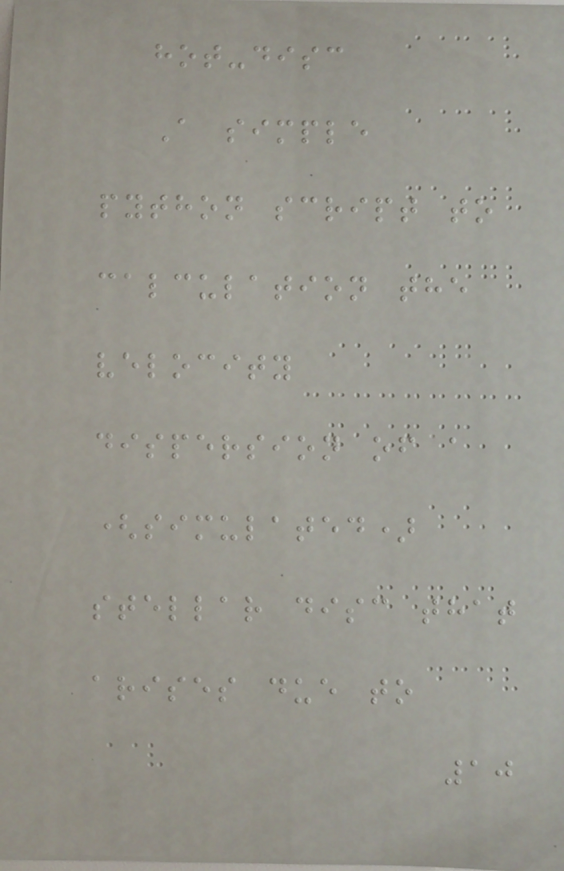hot-disc
A simple
python script to
calculation the
velocity
dispersion of a
(simulated)
stellar disc that
arises due to
10
